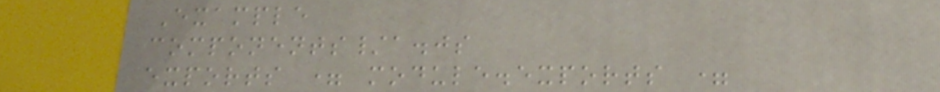Example
components/a.js
exports = module.exports =
